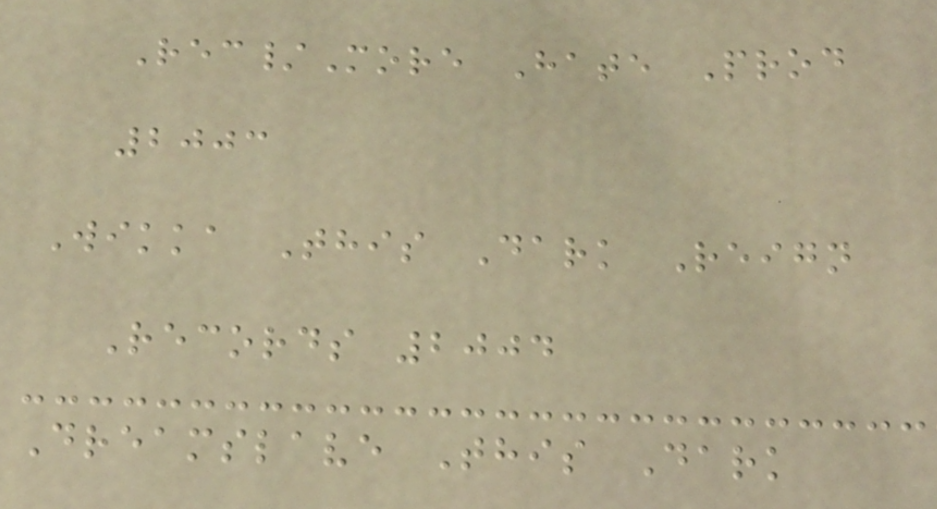Rec/More Hate Prod
2003
Wikka This Dark Reign
Records 2004
Dreamslave This Dark
